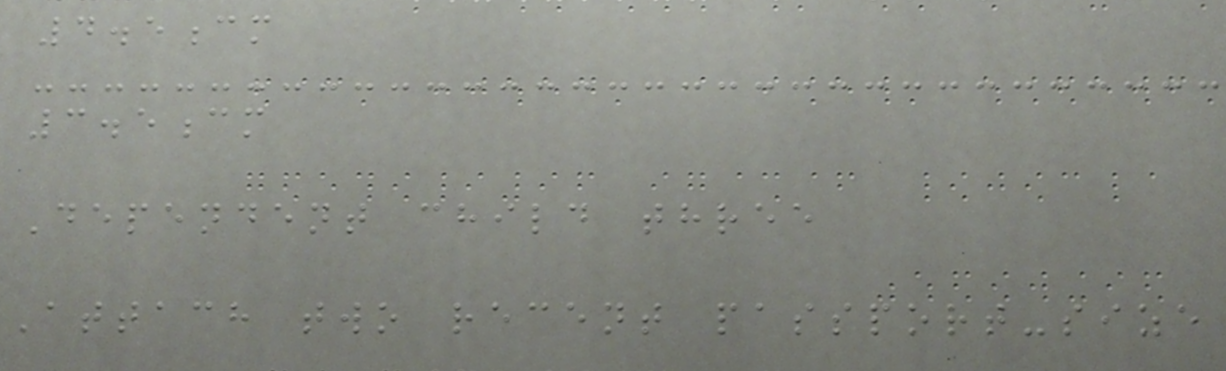4.5cm
3.5cm
Dependent child three
Attach two recent passport-size
